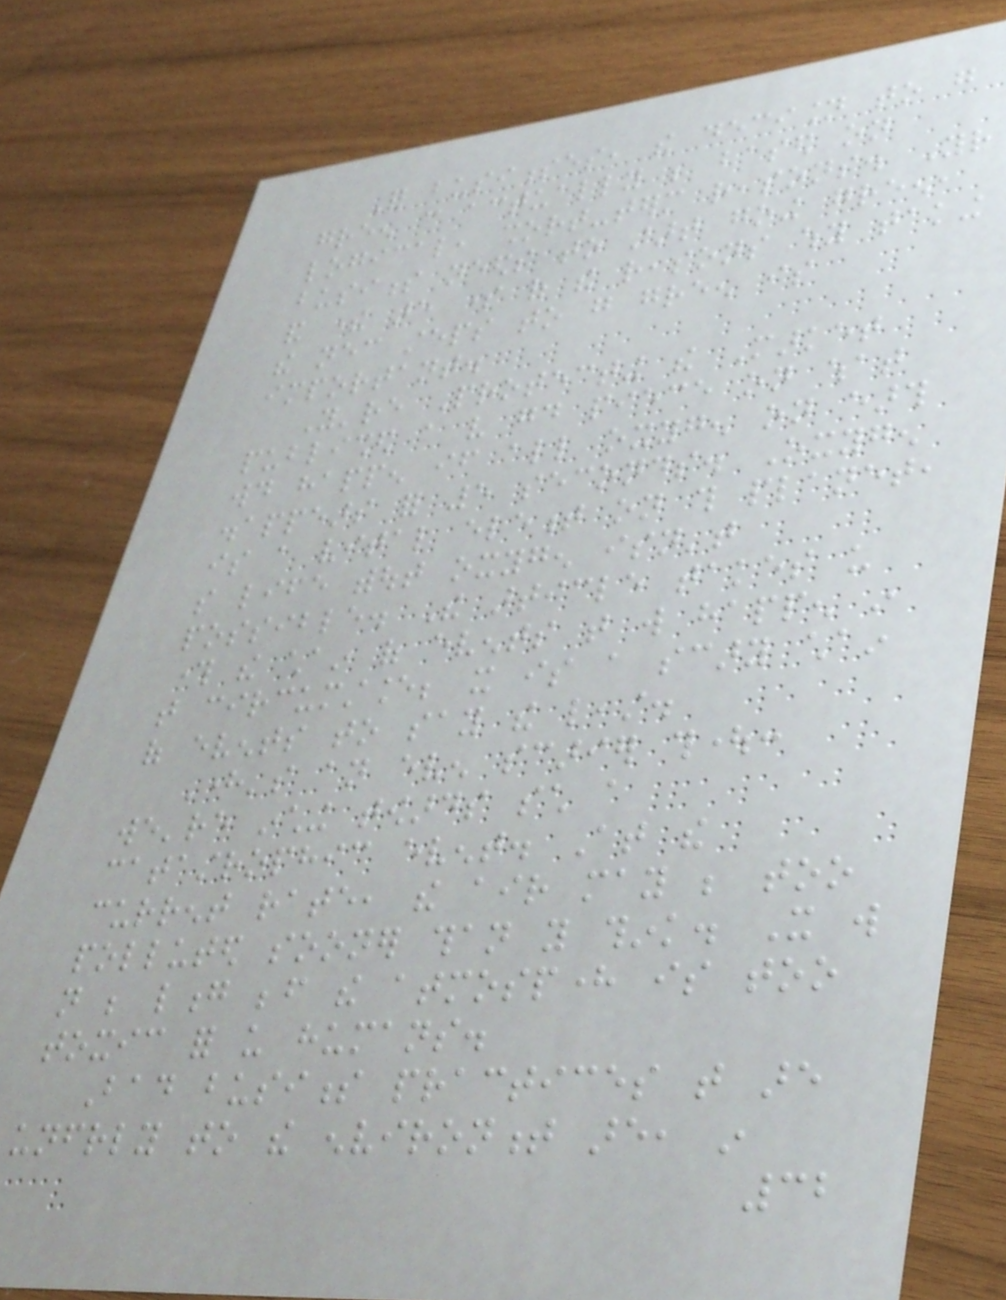For businesses, the decision to go
green can actually be based on
logical, short-term reasons. Your
business needs to start going green,
and there are some of the reasons why taking
the necessary steps to go green is
important.
You're Protecting the Market
published a very good piece on what
would happen if all oxygen on earth
disappears for 5 seconds. Oxygen
is a vital element on this planet,
so life without oxygen isn't
possible. The article takes us
through the chain of events that will happen in
that circumstance; it is a scary chain
of events to say the least.
Here's an even scarier thought:
we're inching towards such a
catastrophic event. At the
current rate, the air may be too
polluted sooner than you think. It will
not be long before the atmosphere is too
toxic for us humans.
Bad business practices that are
unfriendly to the environment are, in
32
